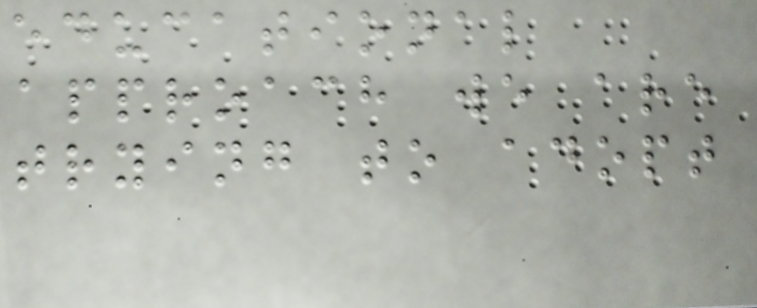educational
approach we are
trying to adopt
